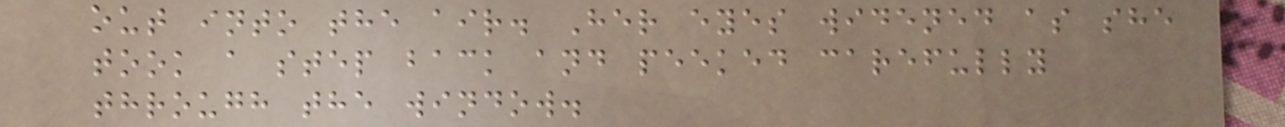out into the air. Her eyes widened as she
took a step back and peeked carefully
through the window.
